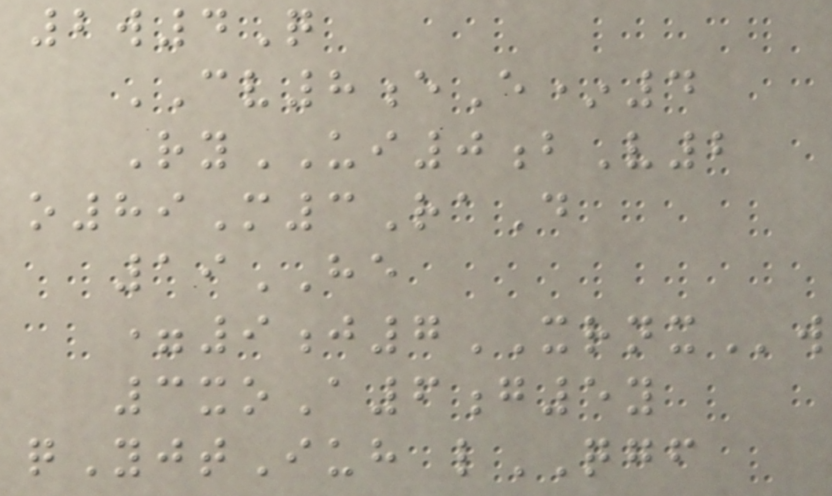2w4Q
CV8eE*4
RyUI0bV2
o89M3RaD
19HE
=9j7XRNXw
3xoA6g5y
qYjtIuh lQGF
